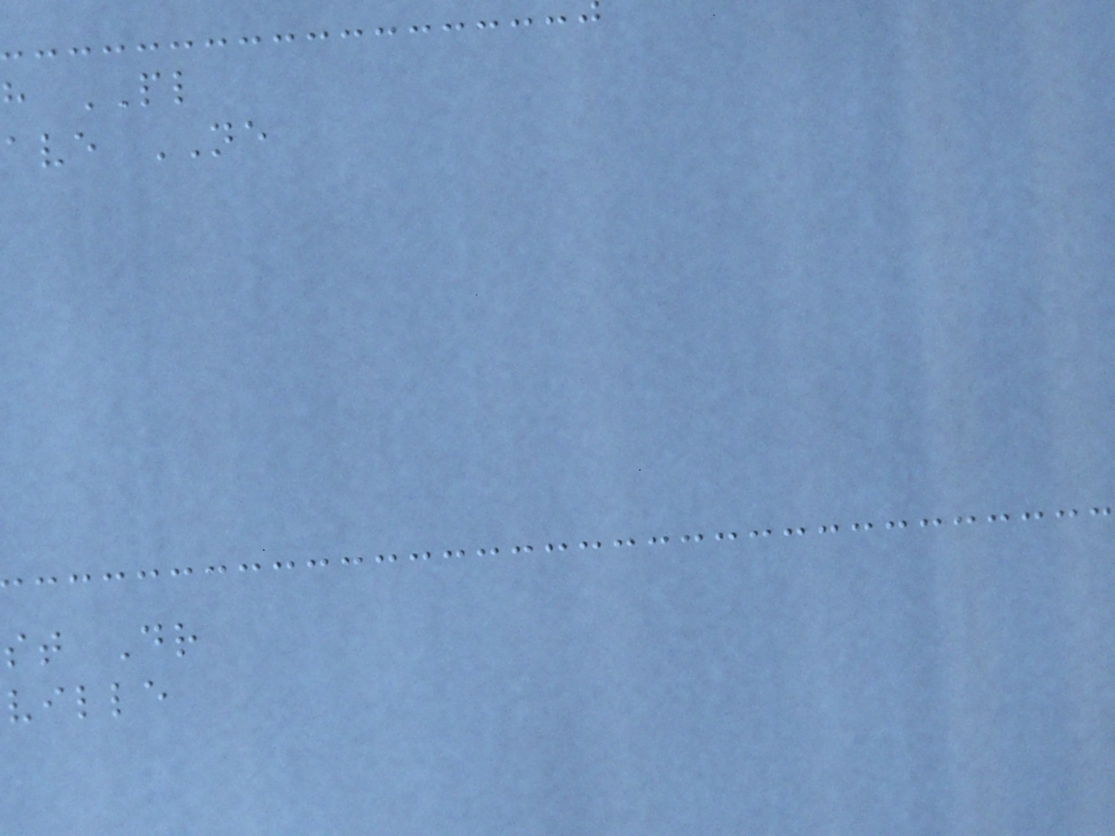h PL
ave NE
st Dr
ville
